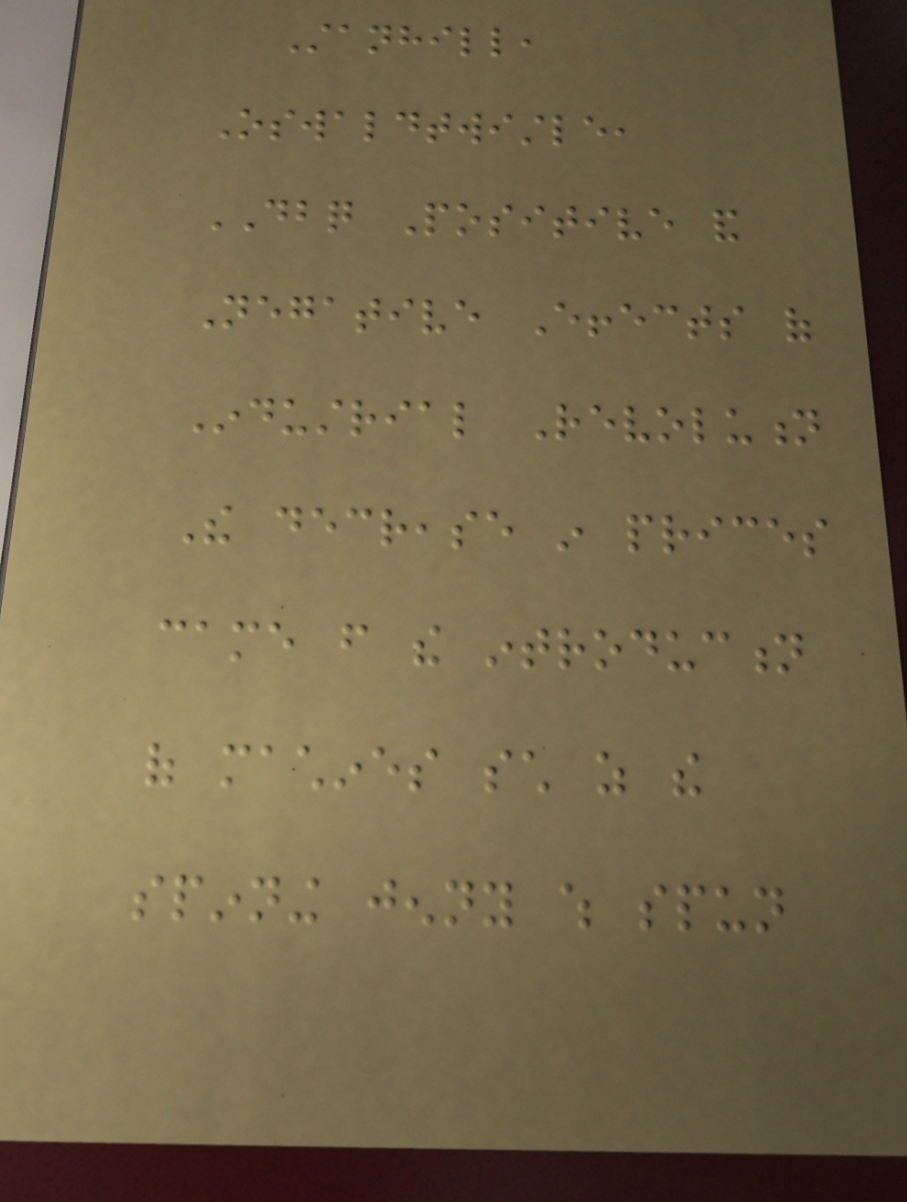Stanhill,
Oswaldtwistle,
DBQ Positive and
Negative Effects of
Industrial Revolution
The decrease in prices
came from the introduction
of machines such as the
spinning jenny which spun
